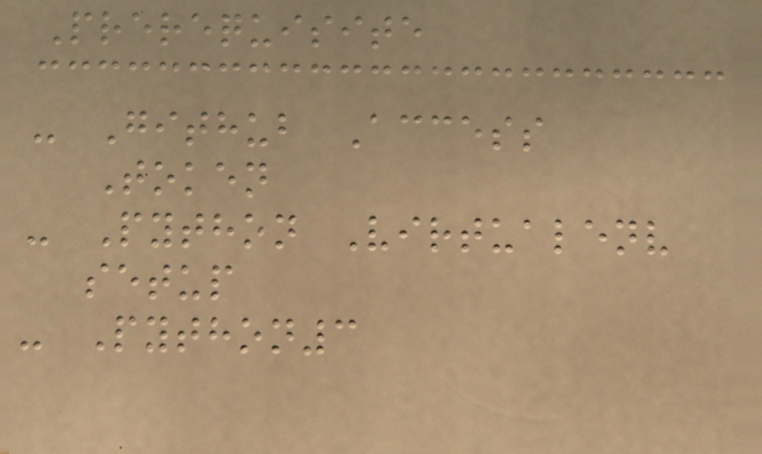Prerequisite
- Github Access
Token
- Python Virtualenv
setup
- Python3
